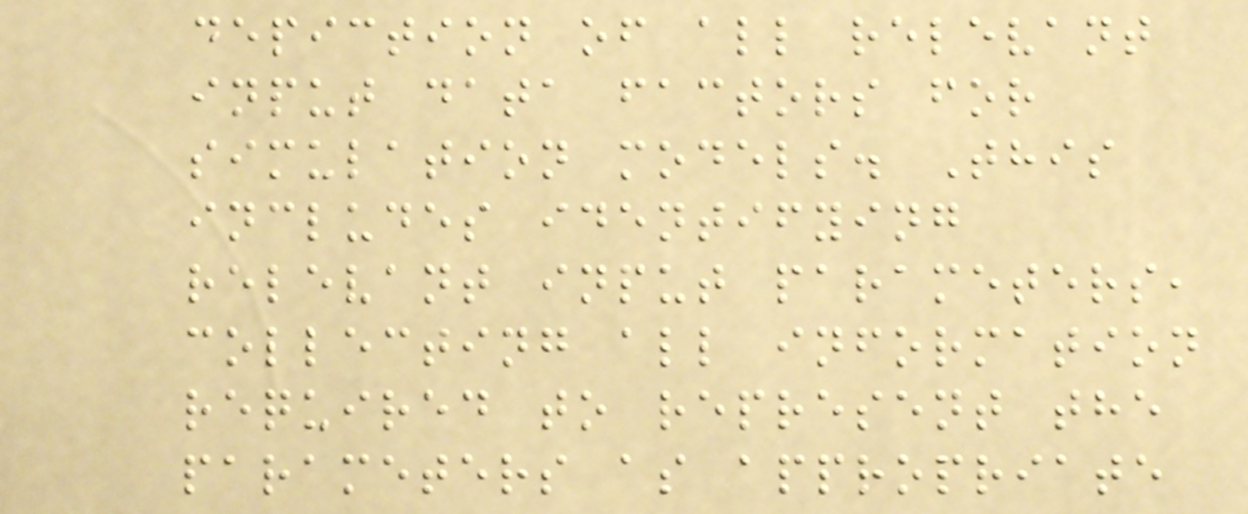depiction of all relevant
input data factors for
simulation models. This
includes identifying
relevant input parameters,
collecting all information
required to represent the
parameters as appropriate
